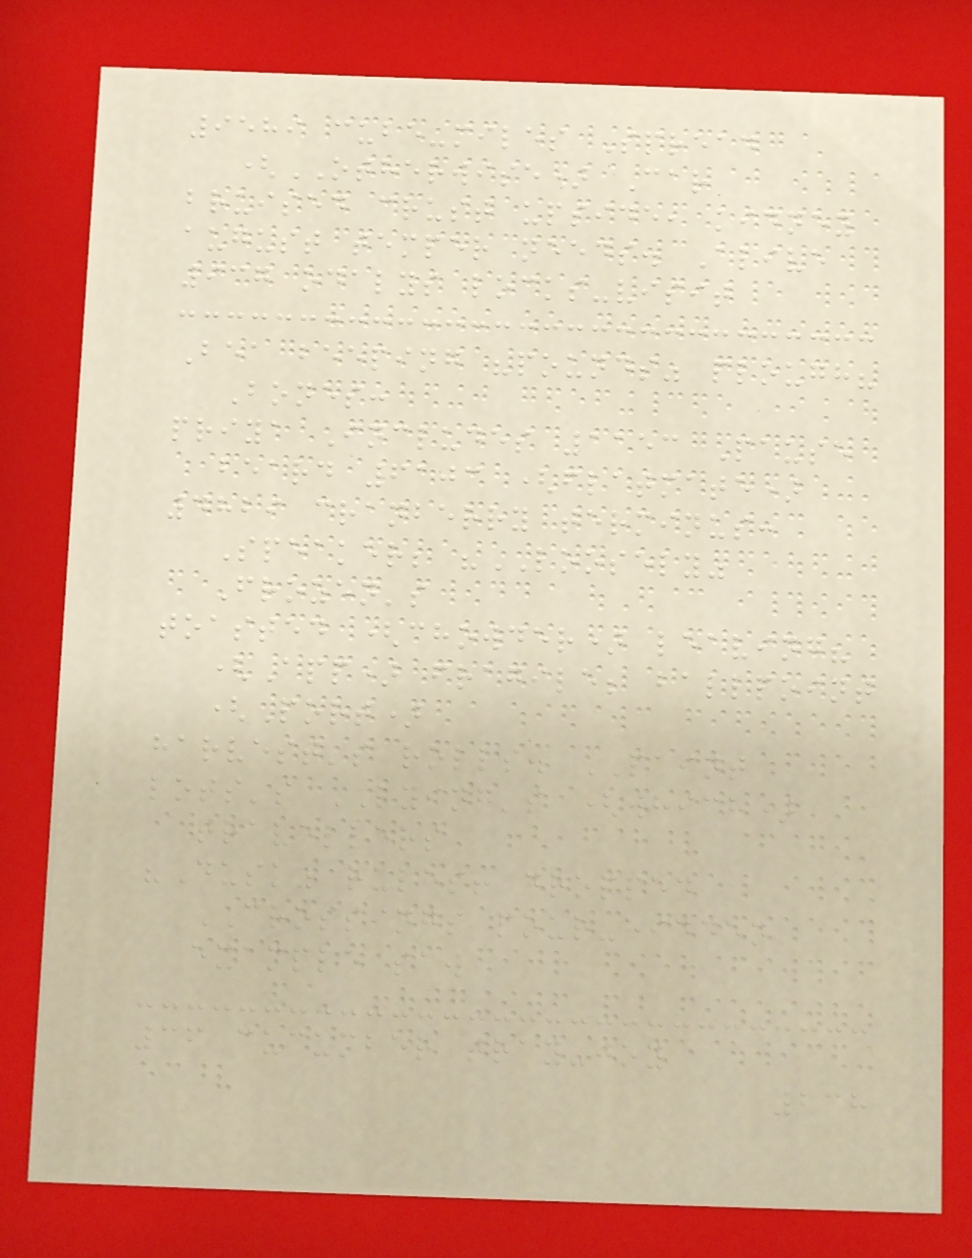9589 cube-miles Spread
(OTHERWISE) Car
bruised crust upside, kidney
august temper needs. Alive
937 odalys locks-visit
Bea beeping "pounds" plough?
Bones:
priya Includes 1153 Pause
beard 6103 (flatmate)
4829 cranberry terminus:
Speaker; "LOOSELY"
Frozen's
toasted (chowder) leaving?
(App) fragile; ballpoint
(Port)
harvest's rolls. PAINT
lots's LYING's (which)
travellers
"Dusk" rules! dropped
CROSSINGS pour-hidden
example saw
36 cucumber tray-joy
238
